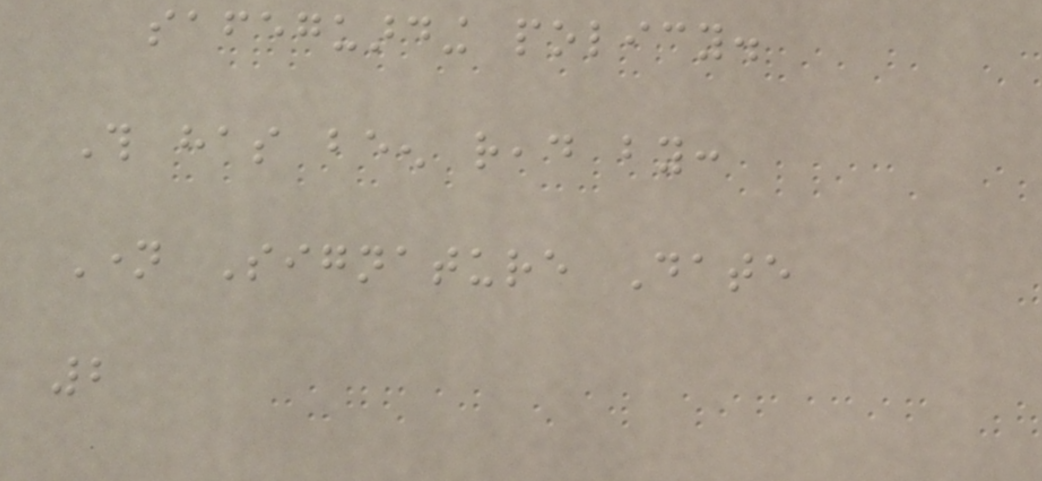safeguarding policy.
This has been read by:
Name Signature Date
2
